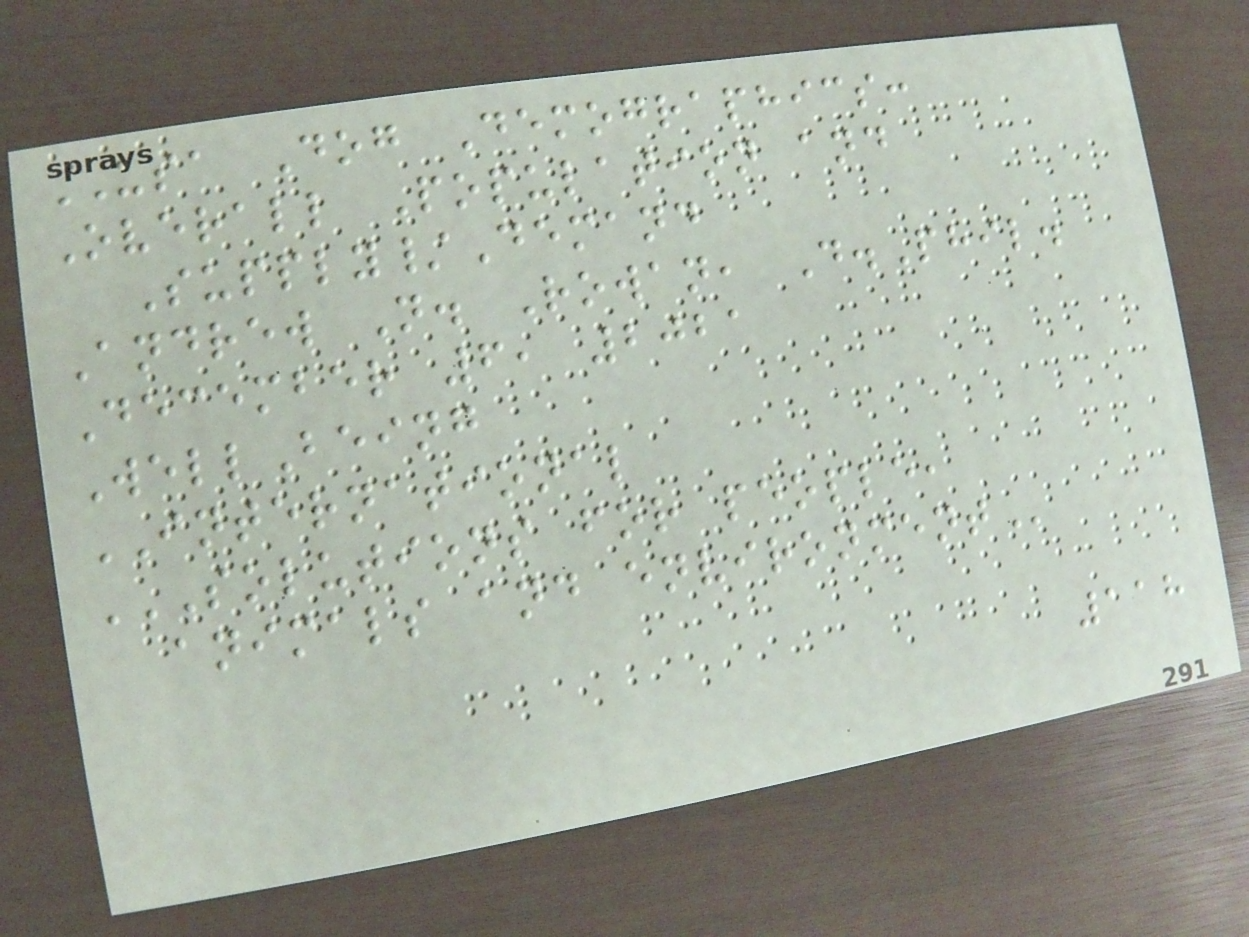USA Dog Demographics:
Overall Population and
Supply/Demand
Andrew N. Rowan, D.Phil.
December 6, 2021
WellBeing
INTERNATIONAL
SOLUTIONS FOR PEOPLE,
ANIMALS AND ENVIRONMENT
118
